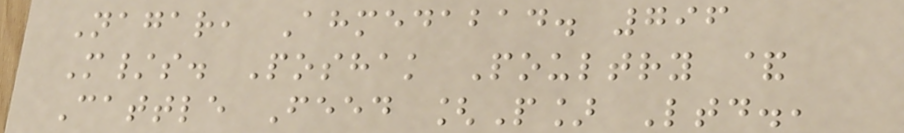Nagar, Ahmedabad. 796
M/s. Poshak Poultry &
Cattle Feed [P] Ltd.,
